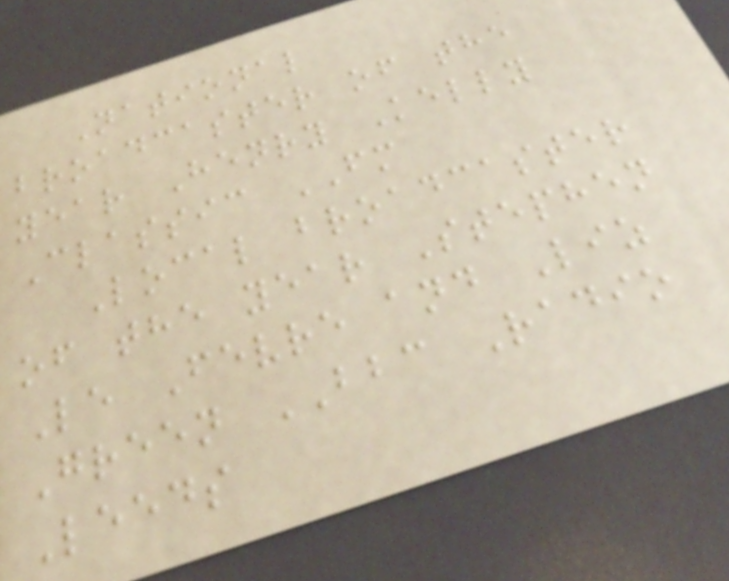National
broadcaster of the
year Henry Kelly
Classic FM
Local broadcaster
of the year Stephen
Le Fevre and Liz
Green BBC Radio
Leeds
